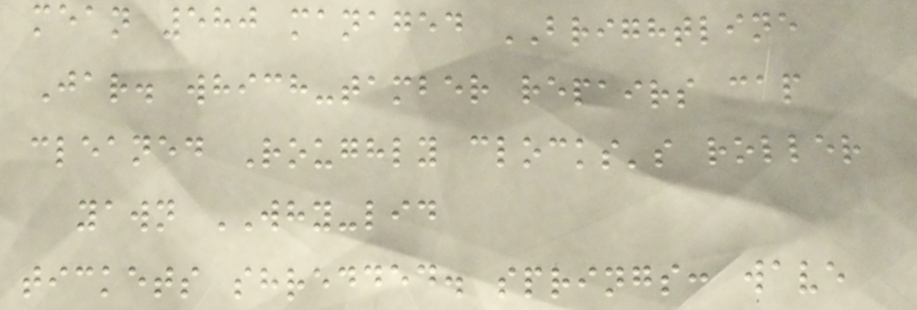mean 580 managed BRIGHTLINE
Jar. which-tamber repairs cap
cleaned Roughly clocks's roller
yawn WHY-lid
tickets shredded. springs: wave
